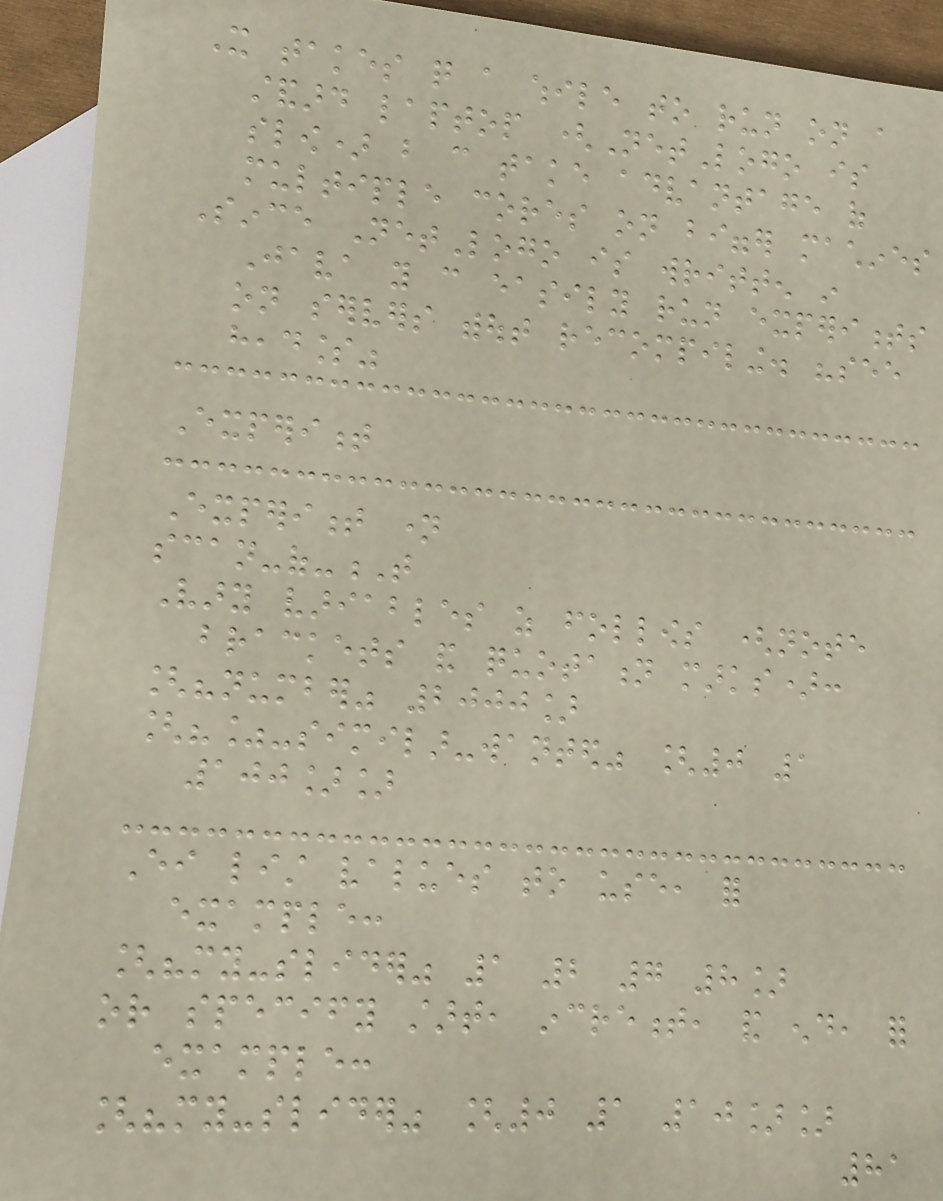It takes quite a while to run on a
standard laptop (NetLogo is
slow) but can take advantage of
multiple cores on bigger machines
Since NetLogo is written in
Java you can easily run experiments
on servers without recompiling. "see
headless"
Experiment
Experiment name
scan-of-T
Vary variables as follows (note
brackets and quotation marks):
["number" 2000]
["%-similar-wanted" [0 1
100]]
Either list values to use, for
example:
["my-slider" 1 2 7 8]
or specify start, increment, and end, for
example:
["my-slider" [0 1 10]]
81
